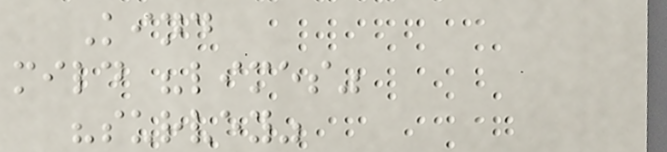Kind
mild "limes"
"survey"
